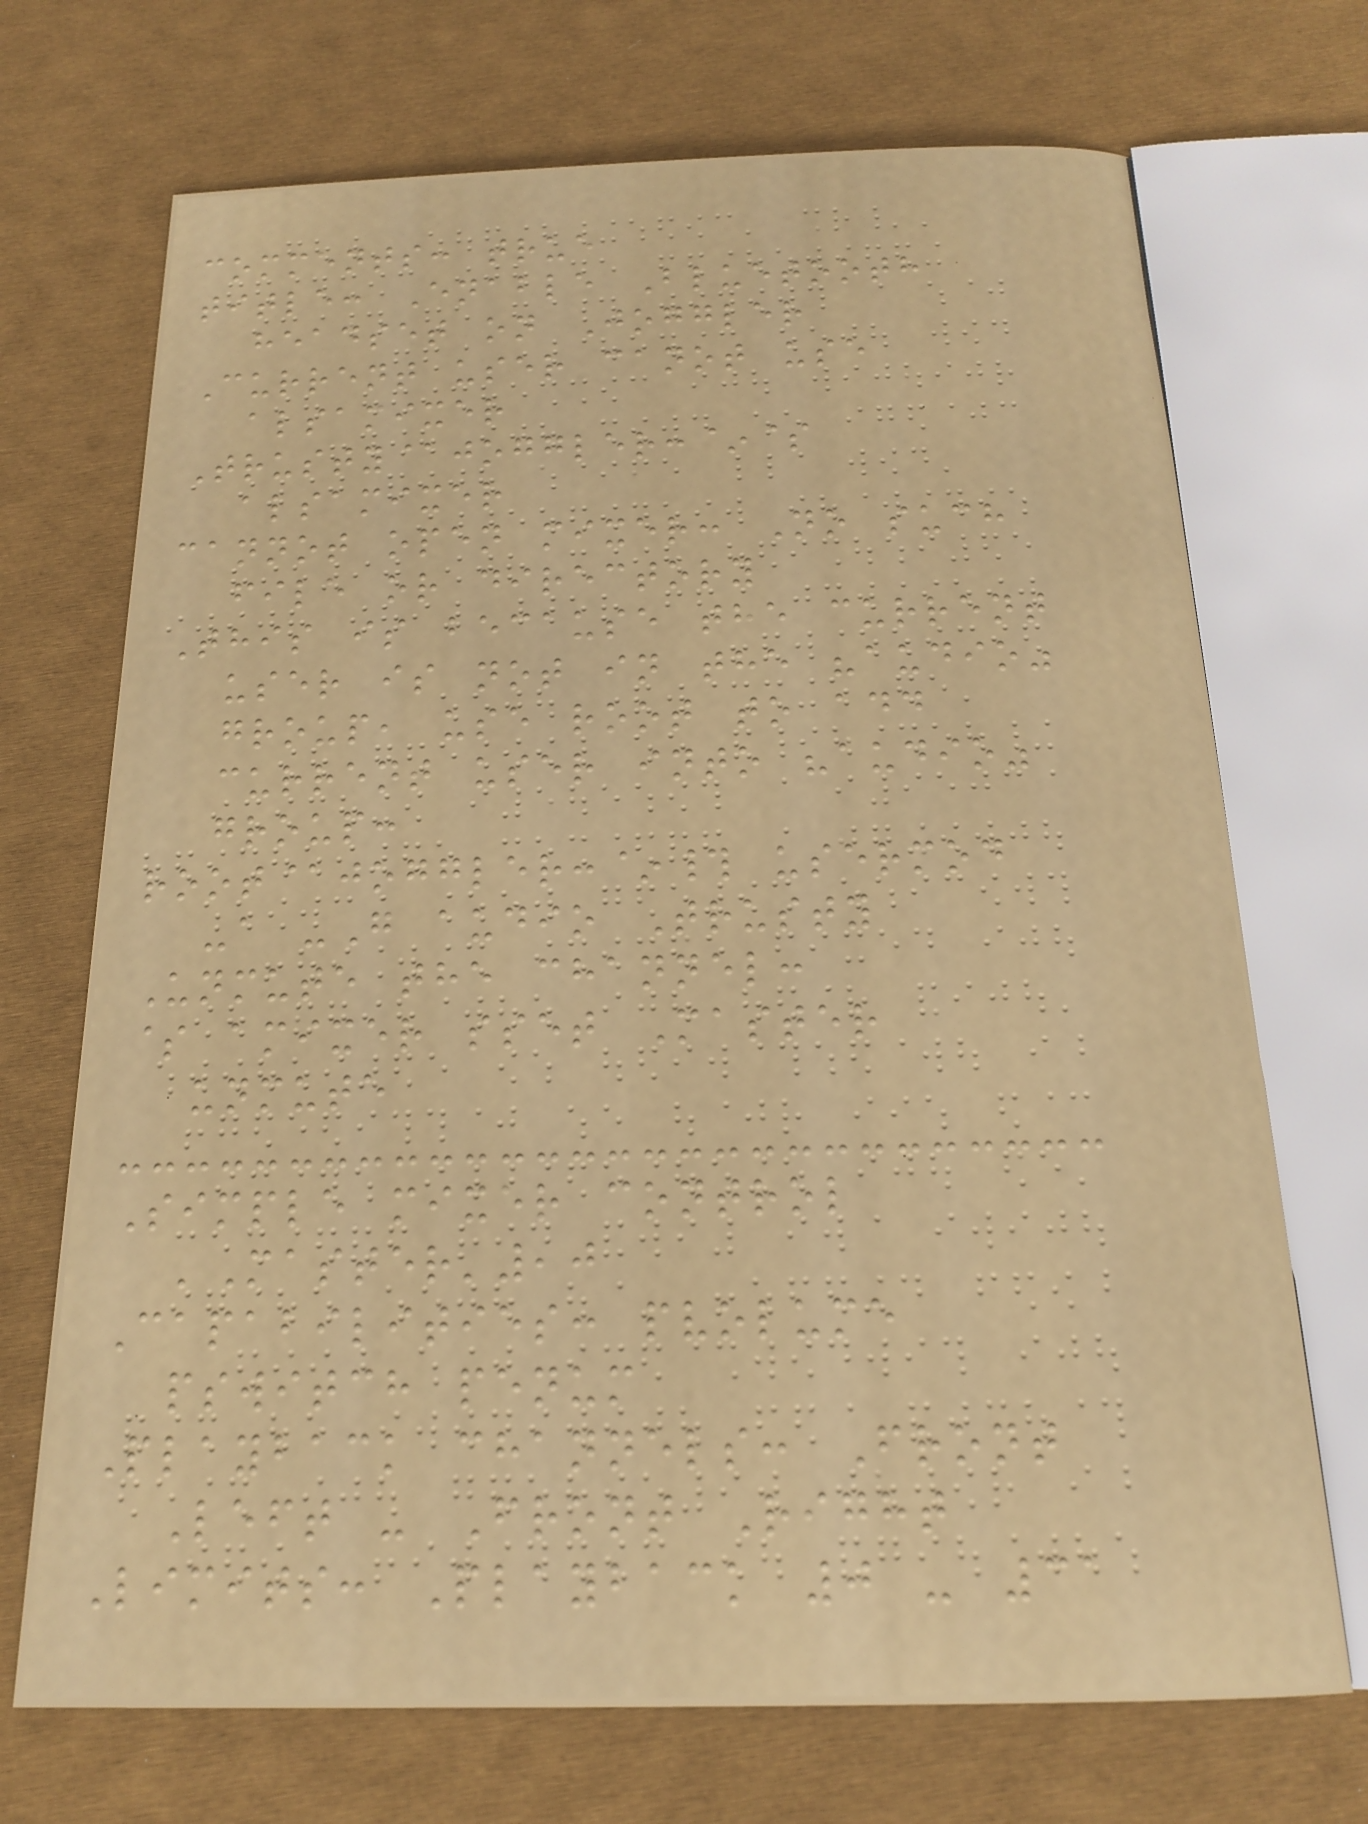comments: true
title: Enable Bluetooth
headset on Joggler
Current user canot use
alsamixer
Trusty@joggler:~$
alsamixer
cannot open mixer: No such
file or directory
This is because the current
user is not in the "audio"
group, use root to add
current user into "audio"
group:
root@joggler:~# usermod
-a -G audio Trusty
Unmute the channel:
$ amixer sset Master
unmute
Simple mixer control
'Master',0
Capabilities: pvolume
pswitch penum
Playback channels: Front
Left - Front Right
Limits: Playback 0 - 31
